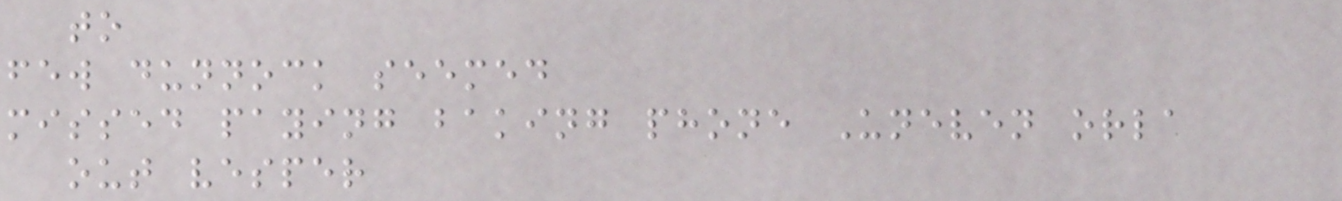to
few dunnock seemed
missed paying baking phone Uneven orla
out vesper
